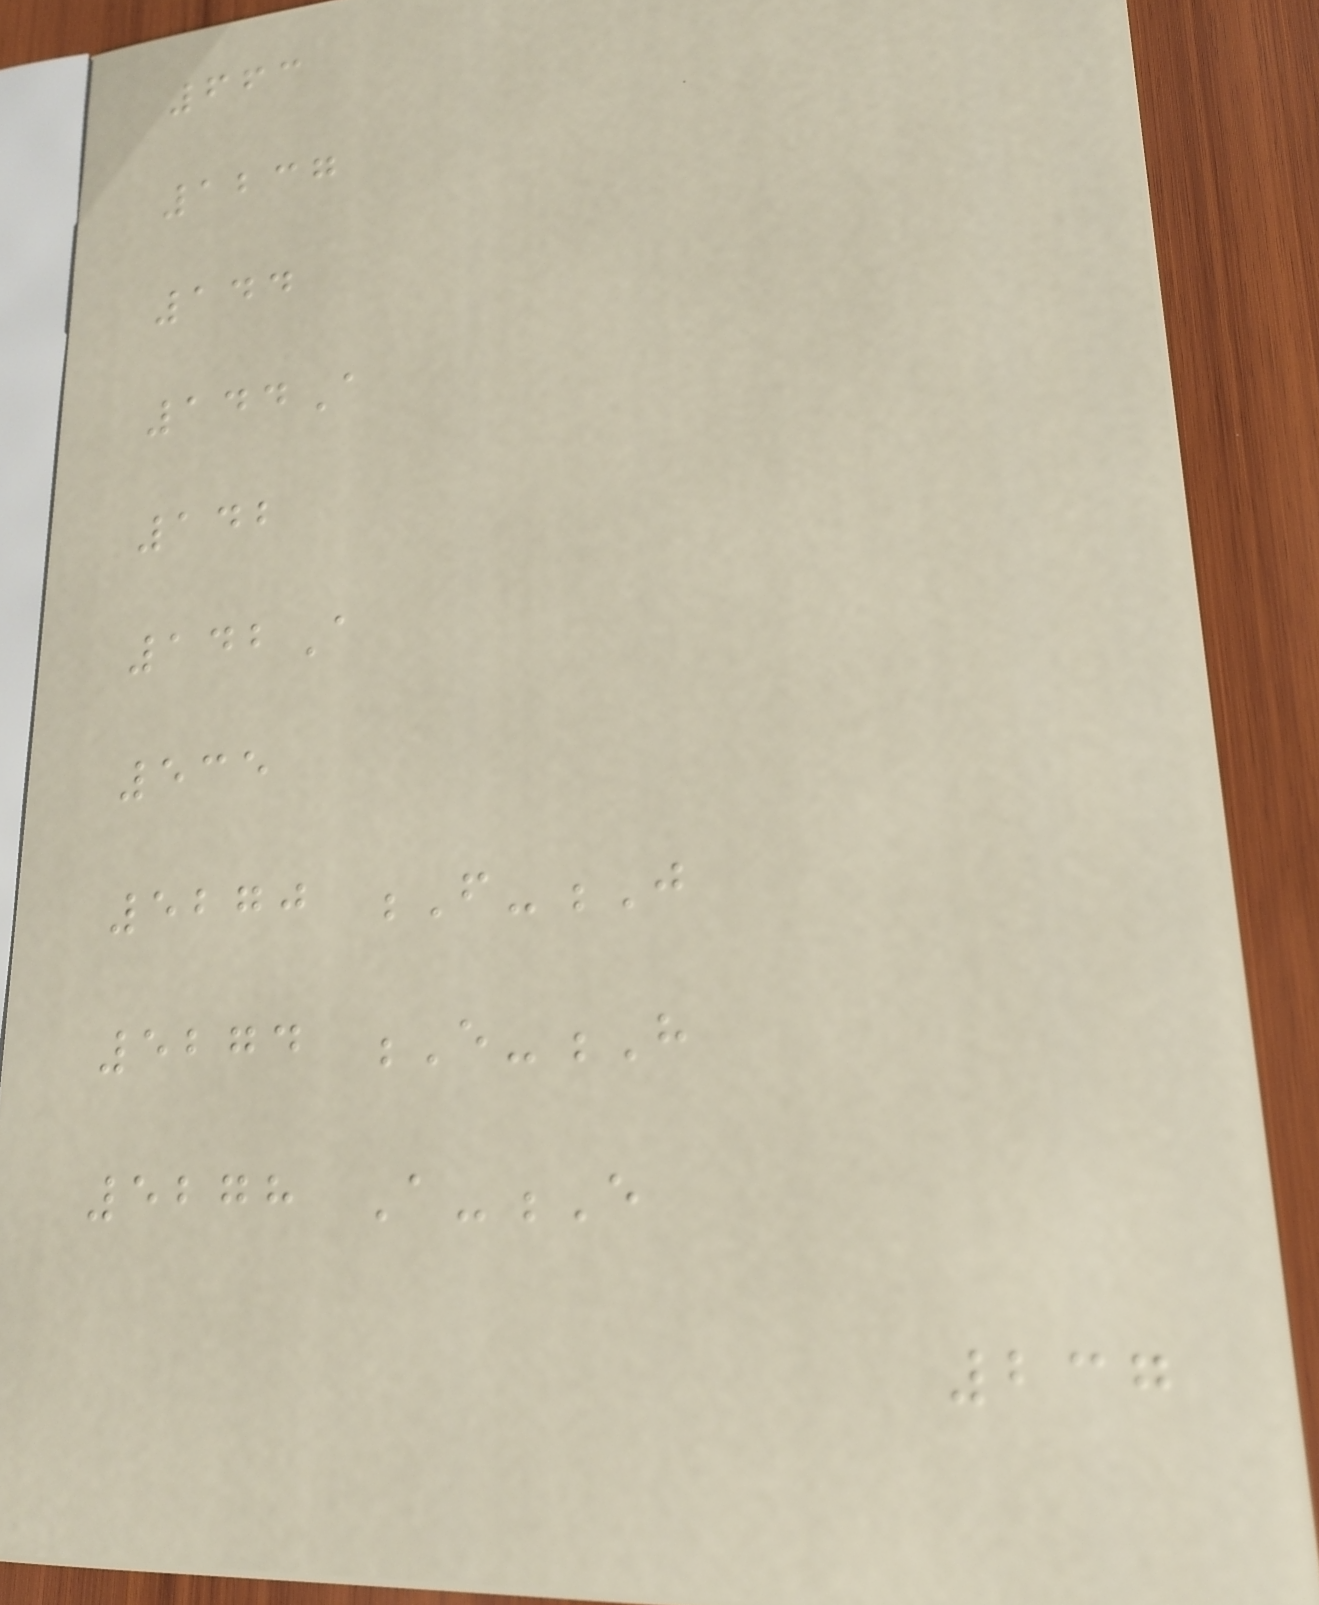663
1237
144
144A
142
142A
535
5270 F-J
5274 E-H
5278 A-E
237
